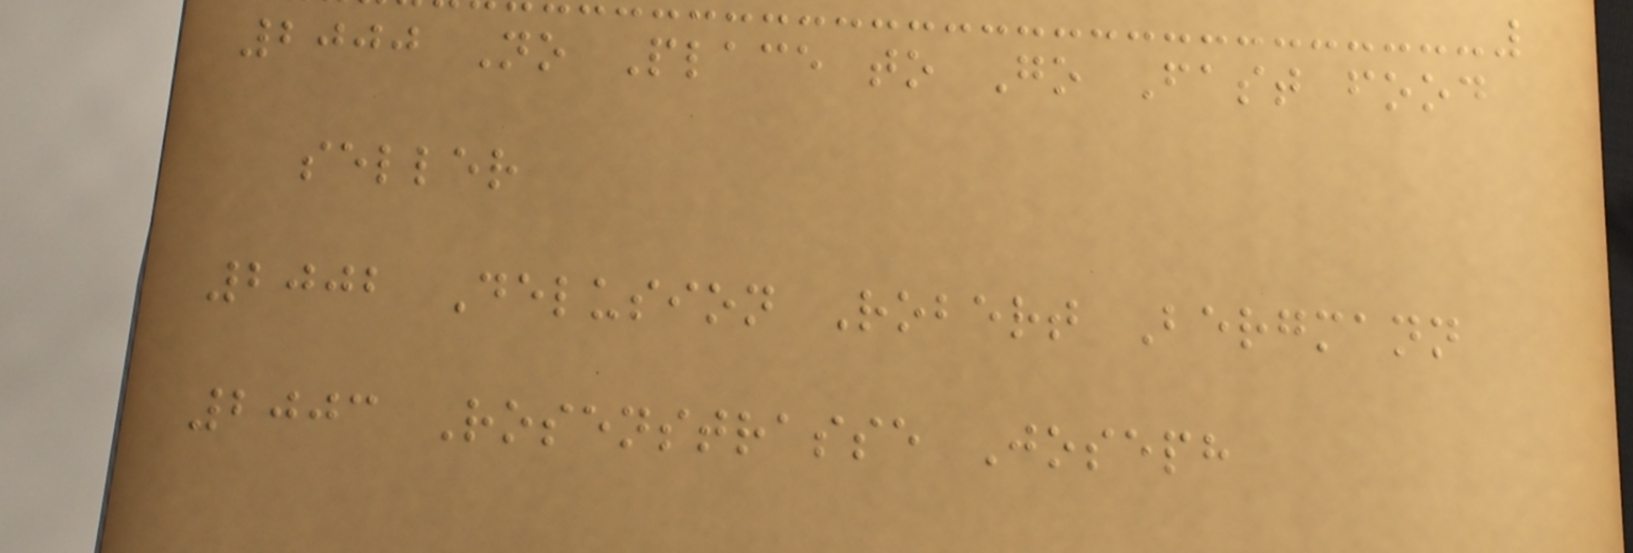2000 No Place to Go Fast food
seller
2002 Delusion Robert Bergmann
2003 Rosenstrasse Joseph
